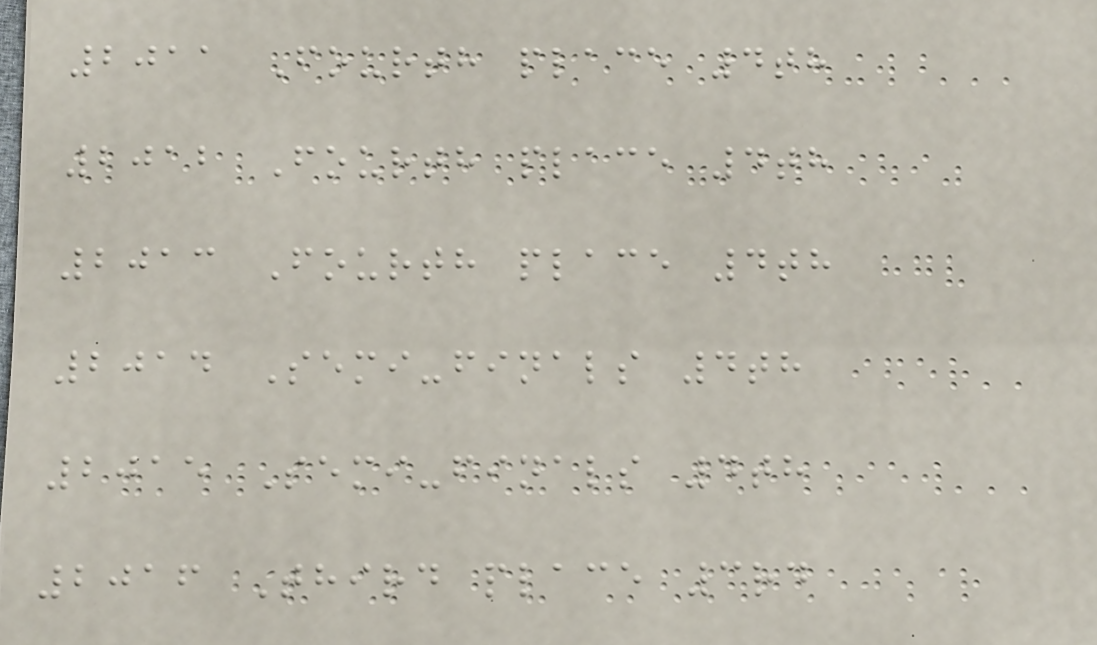2011 Fourth place 4th
2012 Fourth place 4th
2013 Fourth place 4th
2014 Semi-finals 4th
2015 Semi-finals 4th
2016 Third place 3rd
